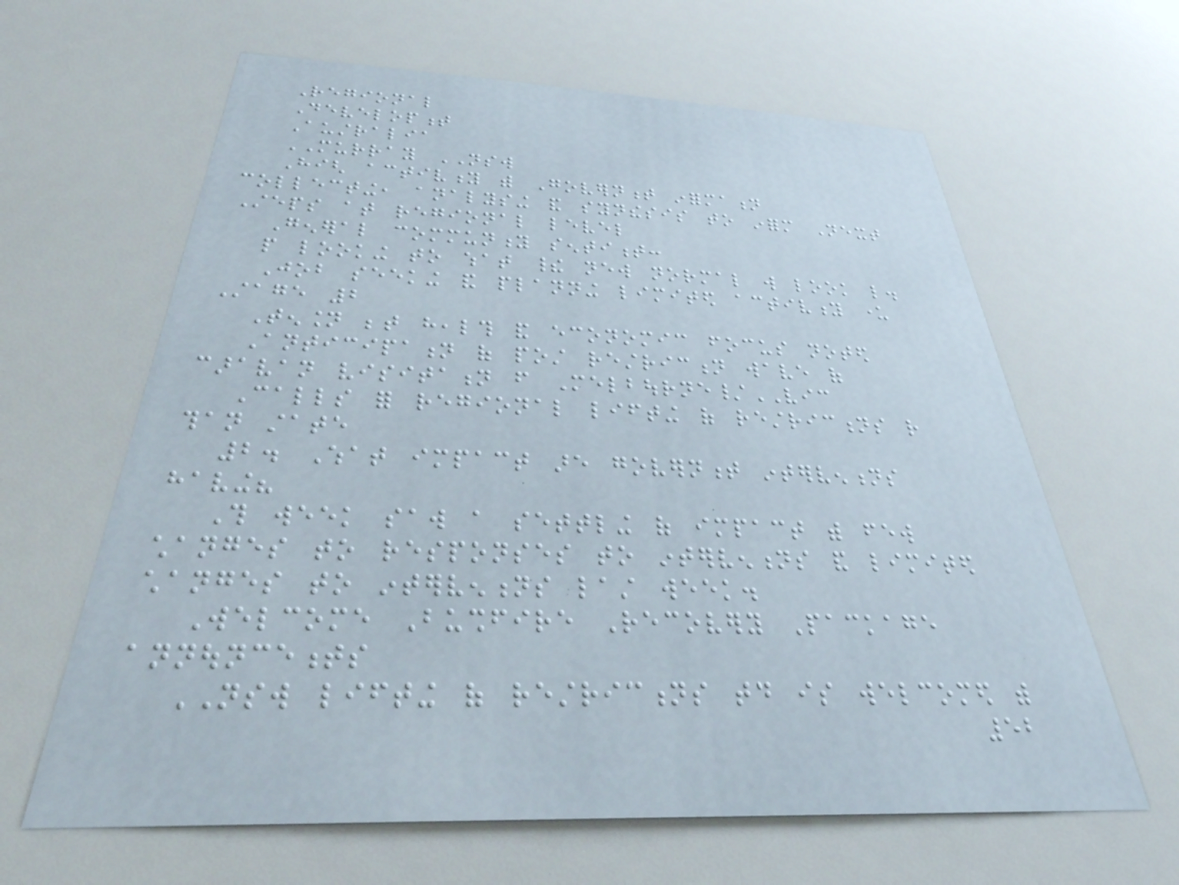Regional
Development
Australia
MURRAY NSW
High activity with Government information
collecting, analysing and synthesis to inform Next
Steps at regional level
General community sentiment:
people looking to what their new normal will look like.
Job seeking and planning limited activity under
Stage 2
Tension between health and economic focus noted
Anticipation of post restriction wave of
caravan visitation from Melbourne/VIC
Calls for regional lifting of restrictions rather
than state
2. What impact are government interventions
having?
This week saw a settling of impact with few
changes to responses to interventions and limited
changes to interventions last week.
Welcome Bushfire Recovery Package
announcements
NSW lifting of restrictions today is welcomed with
52
